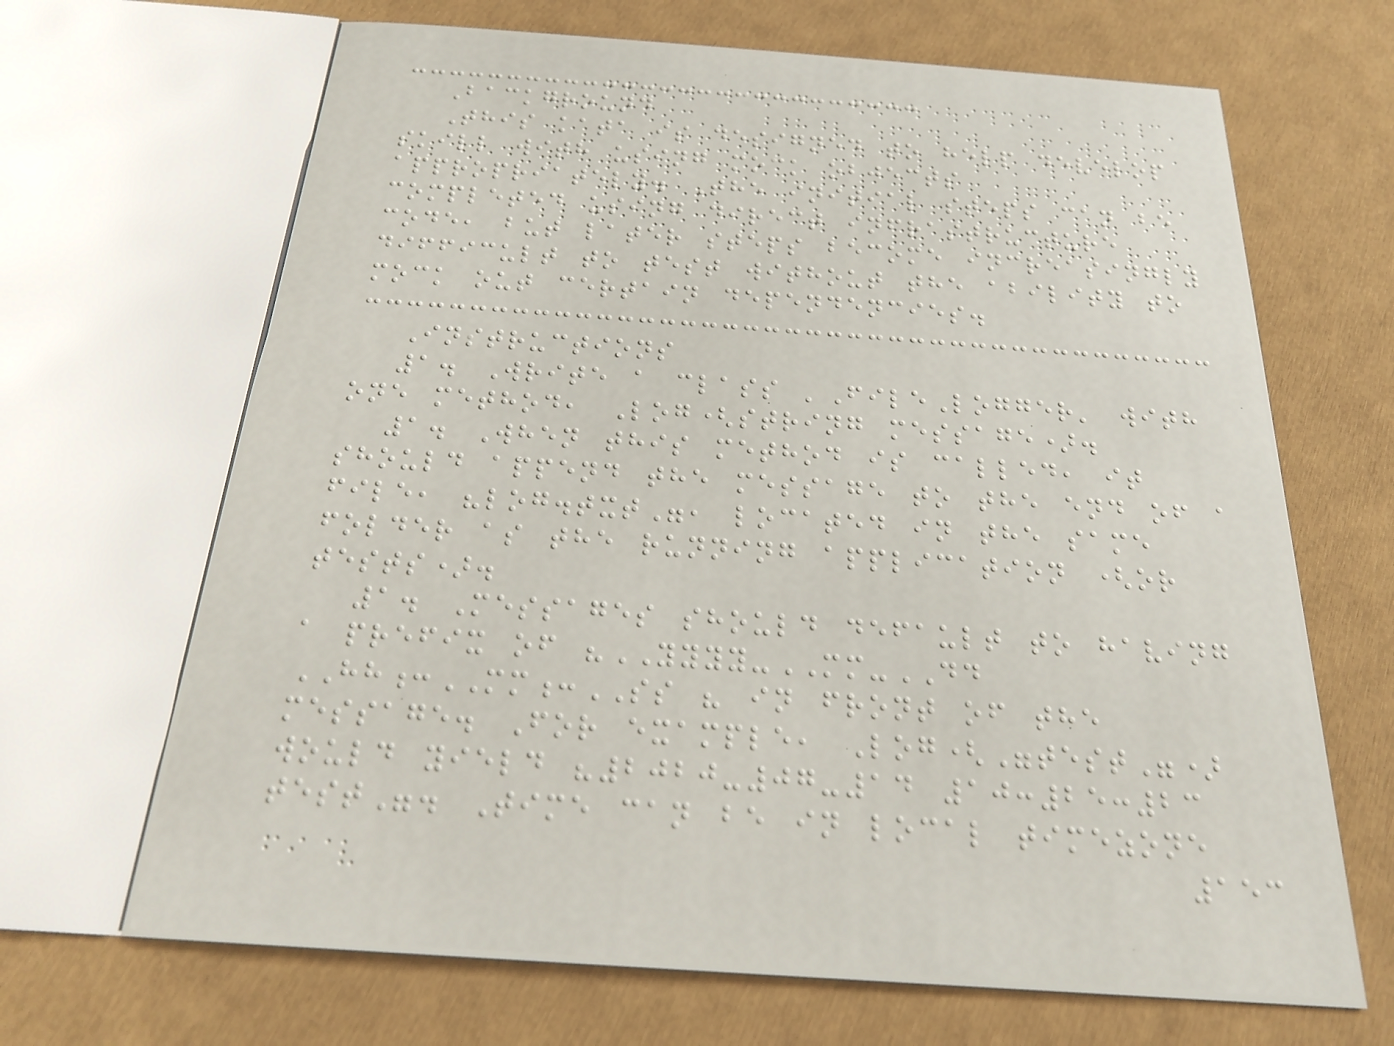Background
This kata is designed to help develop
skill with using mock objects
appropriately. The initial steps can be
completed using direct infrastructure
code, but later steps become increasingly
difficult to test without the ability to
mock out certain dependencies.
Instructions
1. Write a class 'FileLogger' with
one method, Log(string message).
1. When this method is called, it
should append the message to the end of a
file, "log.txt", located in the same
folder as the running application (or
tests).
1. Messages should default to having
a prefix of "YYYY-MM-DD
HH:MM:SS " in front of the
message. For example, Log("test")
would yield "2020-07-14 10:25:23
test". Time can be in local timezone
153
